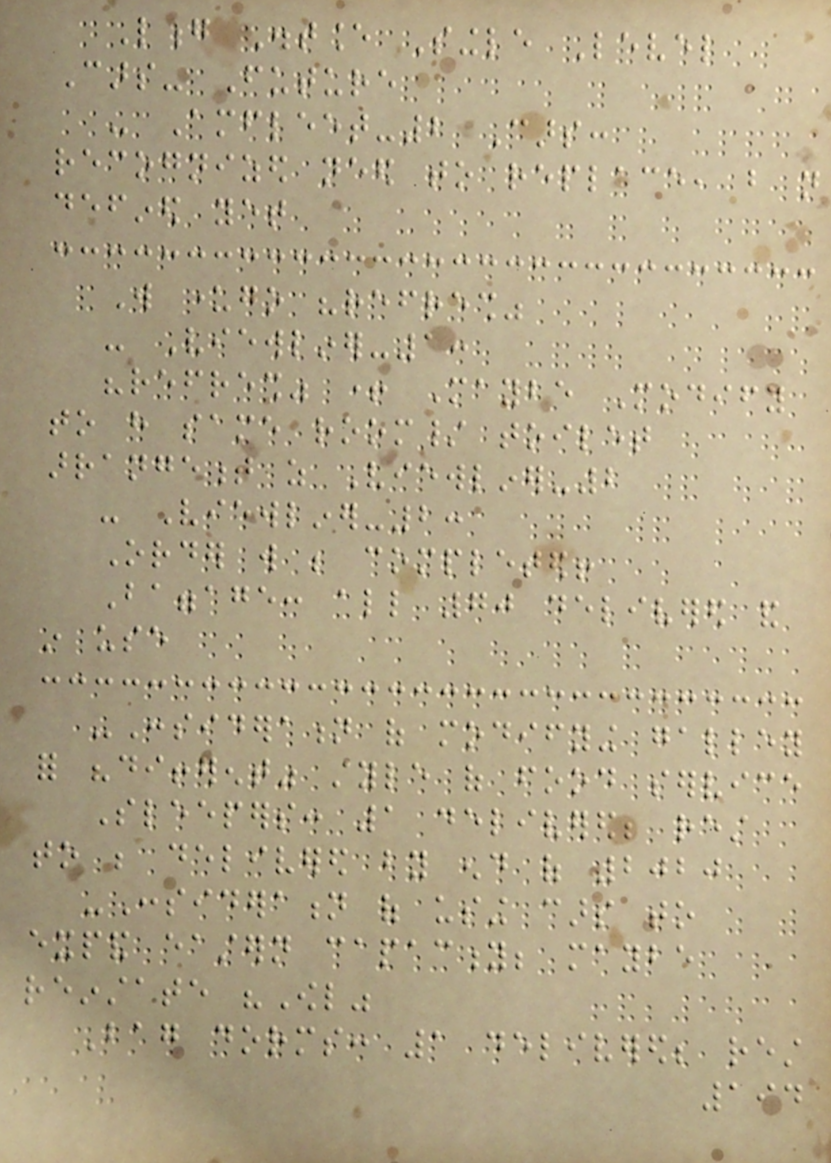Long Distance Single Level
Cars- Future
- Amfleet-2 Cars:
recognized need to replace, but not
defined yet
Will undergo "refresh"
- Viewliner-1:
"refresh" + Maybe Modify
to have same room/ toilet
arrangement as Viewliner-2
- Viewliner-2:
Order will be completed!
Baggage: all 70 delivered and
in use
-Consideration of modifying galley
for "different" style of food service
Sleepers: 1 delivered; rest
to be delivered by end of 2020
-Consideration of using cars to
expand eastern capacity; maybe
reinstate "Owl"
Bag dorms: 1 delivered; rest
194
